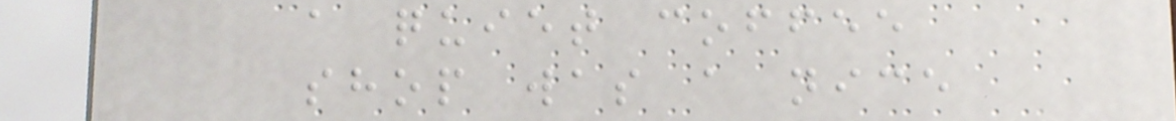a quiet coffee
shop was a nice
